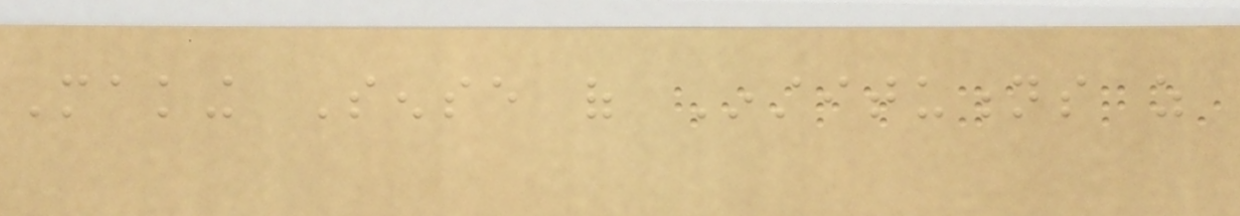Making Sense of Institutions as
